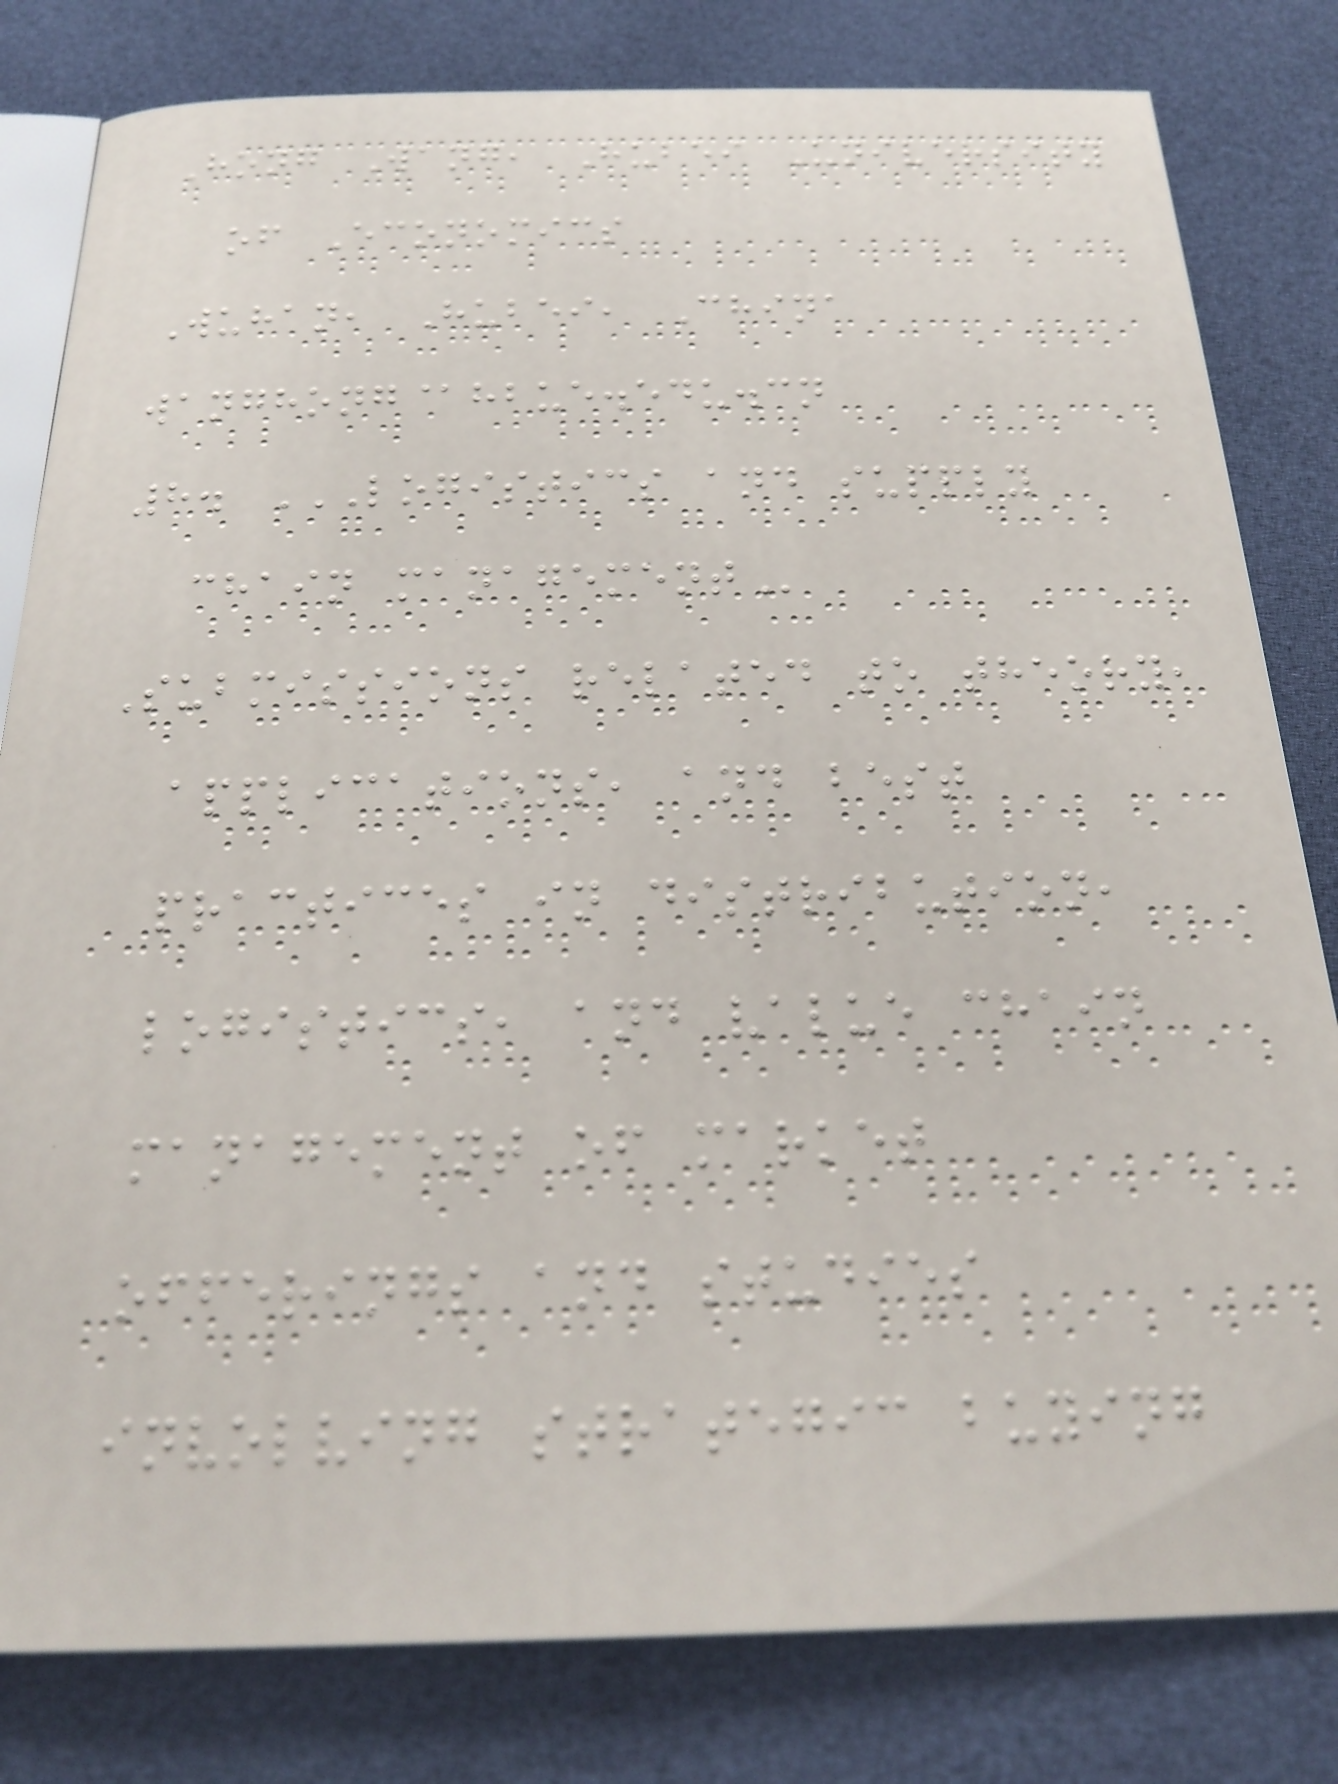Hong Wang, Hubei University
of Economics
Wuhan, Hubei, China
wanghong@hbue.edu.cn
8. LOGISTICS AND SUPPLY
CHAIN MANAGEMENT
Submissions related to theory,
applications, and best
practices in distribution,
logistics, and value chain
management of market
offerings and studies
involving strategic buying
